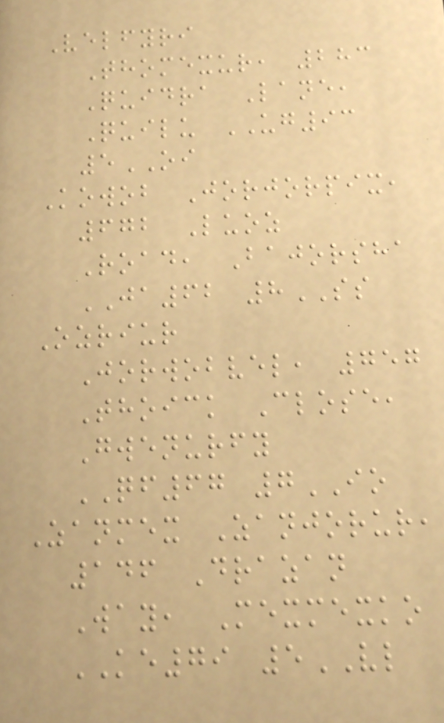Velfyri
Thomexur, 283
Quidra Lane,
Quilu UG93
5OI
Kowob Jorjorpix,
672 Luoz
Road, Bajorsha
JA62 8SS
Ozriur
Jorwobvel, 757
Thoick Close,
Gwenurfy
QF67 7IO
Zanmex Zanjorur,
146 Drazan
Way, Mexmexko
KE79 5VL
